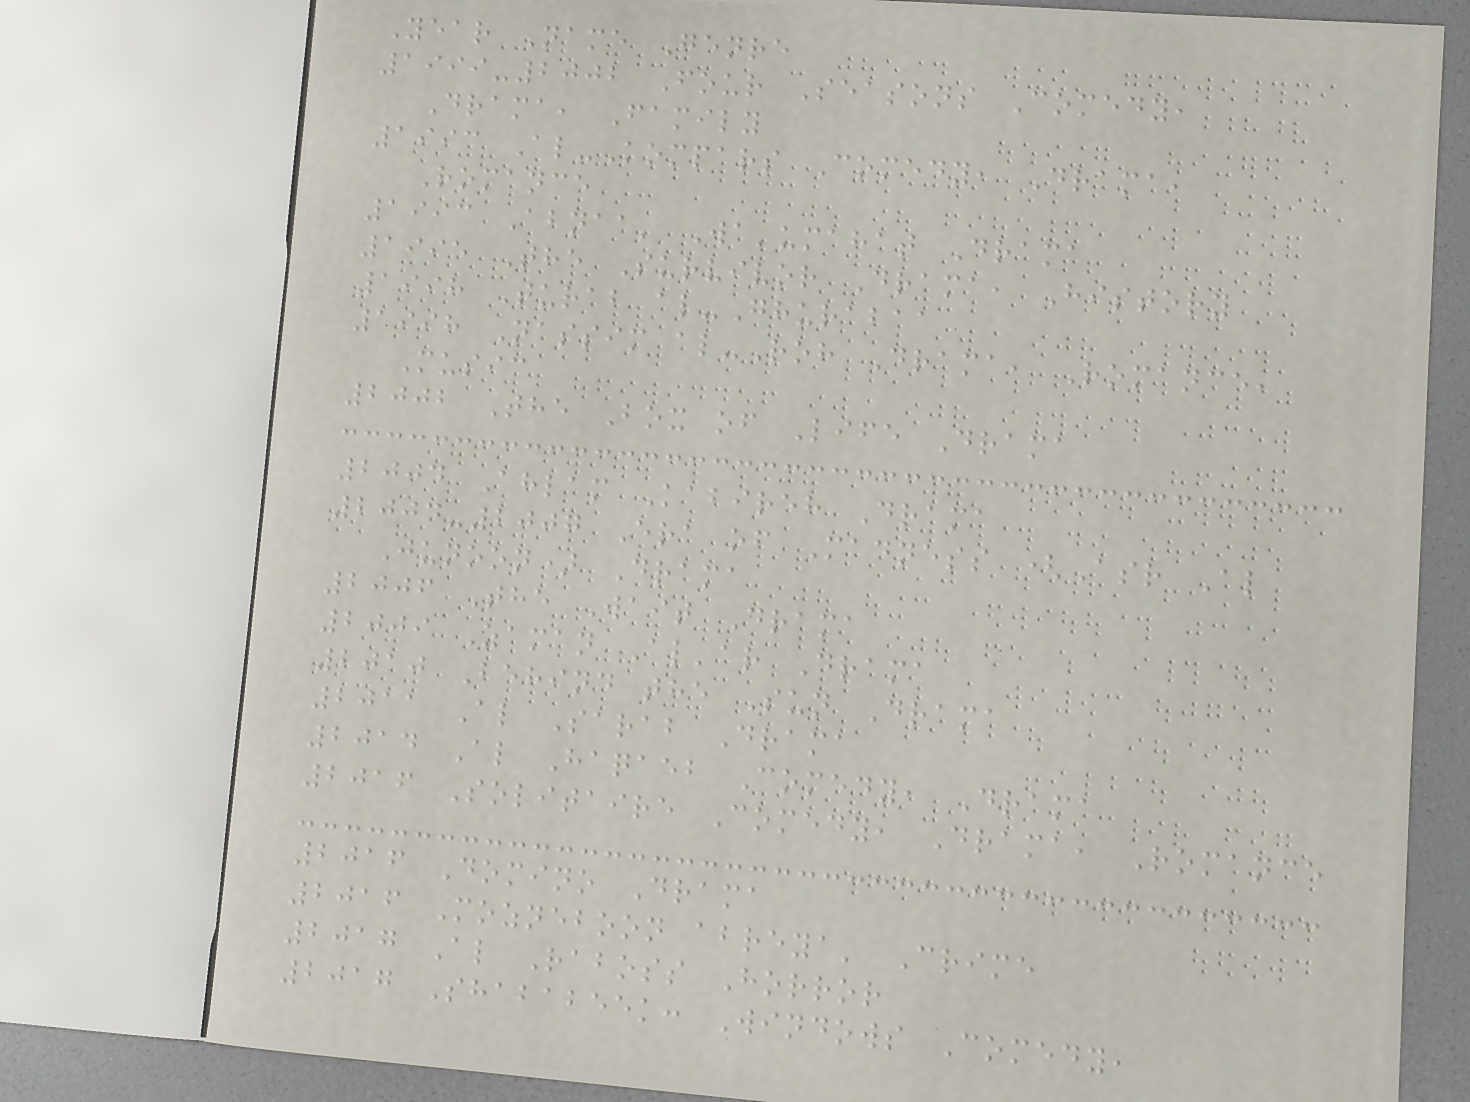Year Name Genre
1999-2002 Four Seasons Comedy,
Drama, Family
1993 Al-Kompars Comedy, Drama,
Romance
1993 Abnaa' Wa'umahat Drama
1995 The Survivor Drama, History
1998 Turab al-Ghurabaa
1998 Nassim al-Roh Drama, Romance,
Music
2002 The Box of Life Drama
2004 Ahlam Kabireh Drama
2004-2007 Era of Madness (Asr Al
Junoon) Drama
2006 The Wait Drama
2009 Zaman Al'ar Drama
2010 Behind the Sun Drama
2011 Al Sarab Drama
2014 Al Haqaeb Comedy, Drama
2016 Solitaire Comedy, Drama, Romance
2016 Domino Drama
2016 Mozneboon abreya' Crime
2017 Al Raboss Horror
2017 Shababeek: Windows Comedy,
